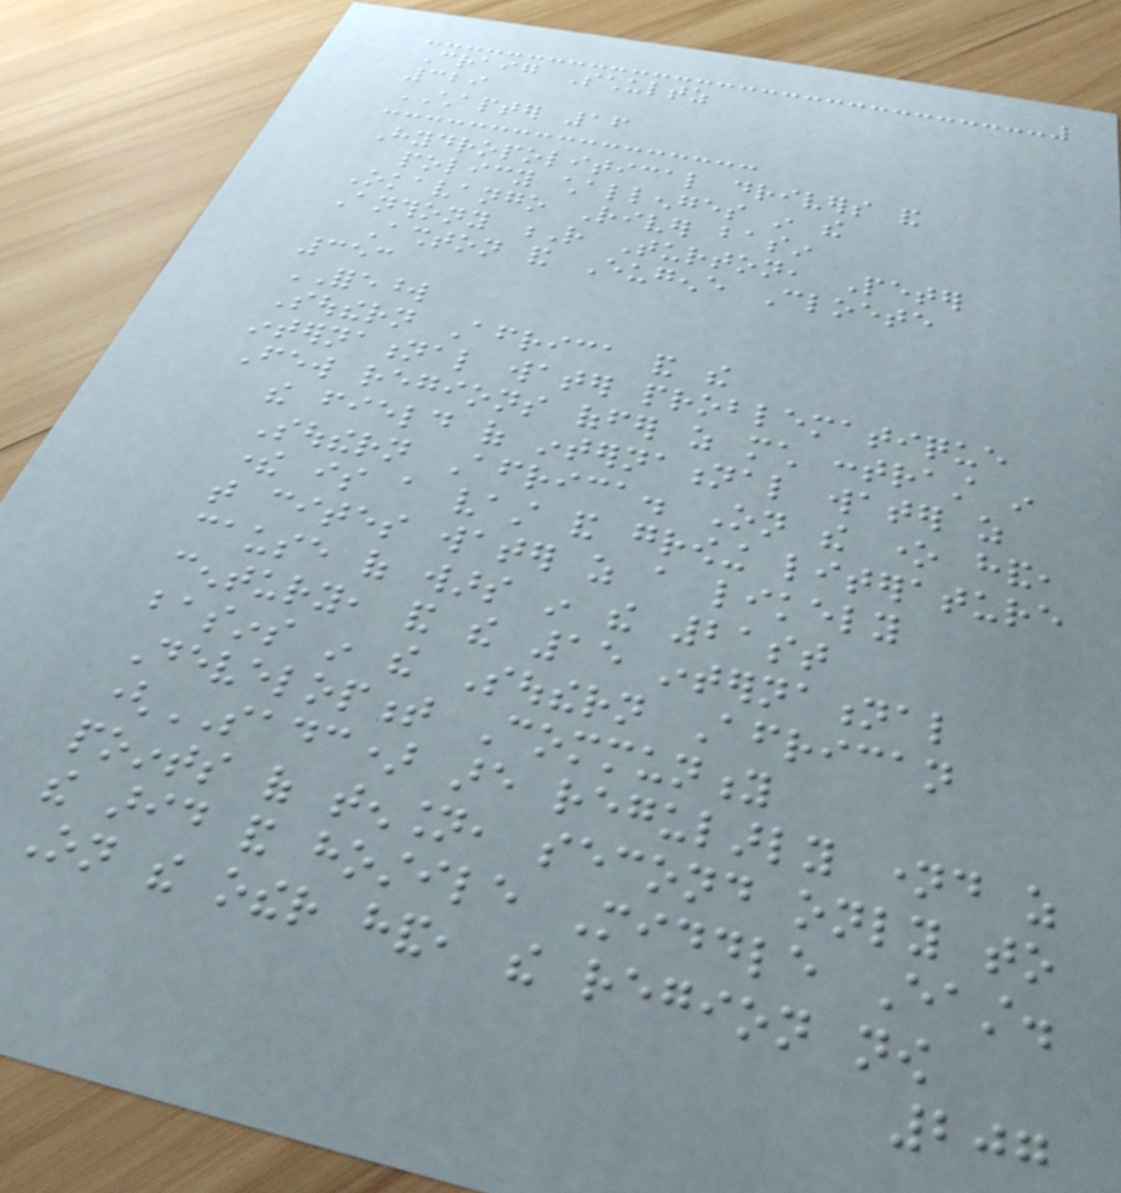Craig Schultz
329
CHAPTER 16
Hydropolitical drivers and
policy challenges in the
Okavango River basin
Anthony R Turton, Peter
Ashton and Eugene Cloete
353
FOREWORD
Southern Africa and the
international water problematique
Few regions offer as much contrast in
the field of international water as
Southern Africa. On the one hand,
there is a vast and growing literature
that cites water as a likely
cause of wars in the 21st
century, and the 15 international
basins in the Southern African
Development Community
(SADC) are regularly named as
points of tension, second only to
the arid and hostile Middle East.
On the other hand, the region now
207
